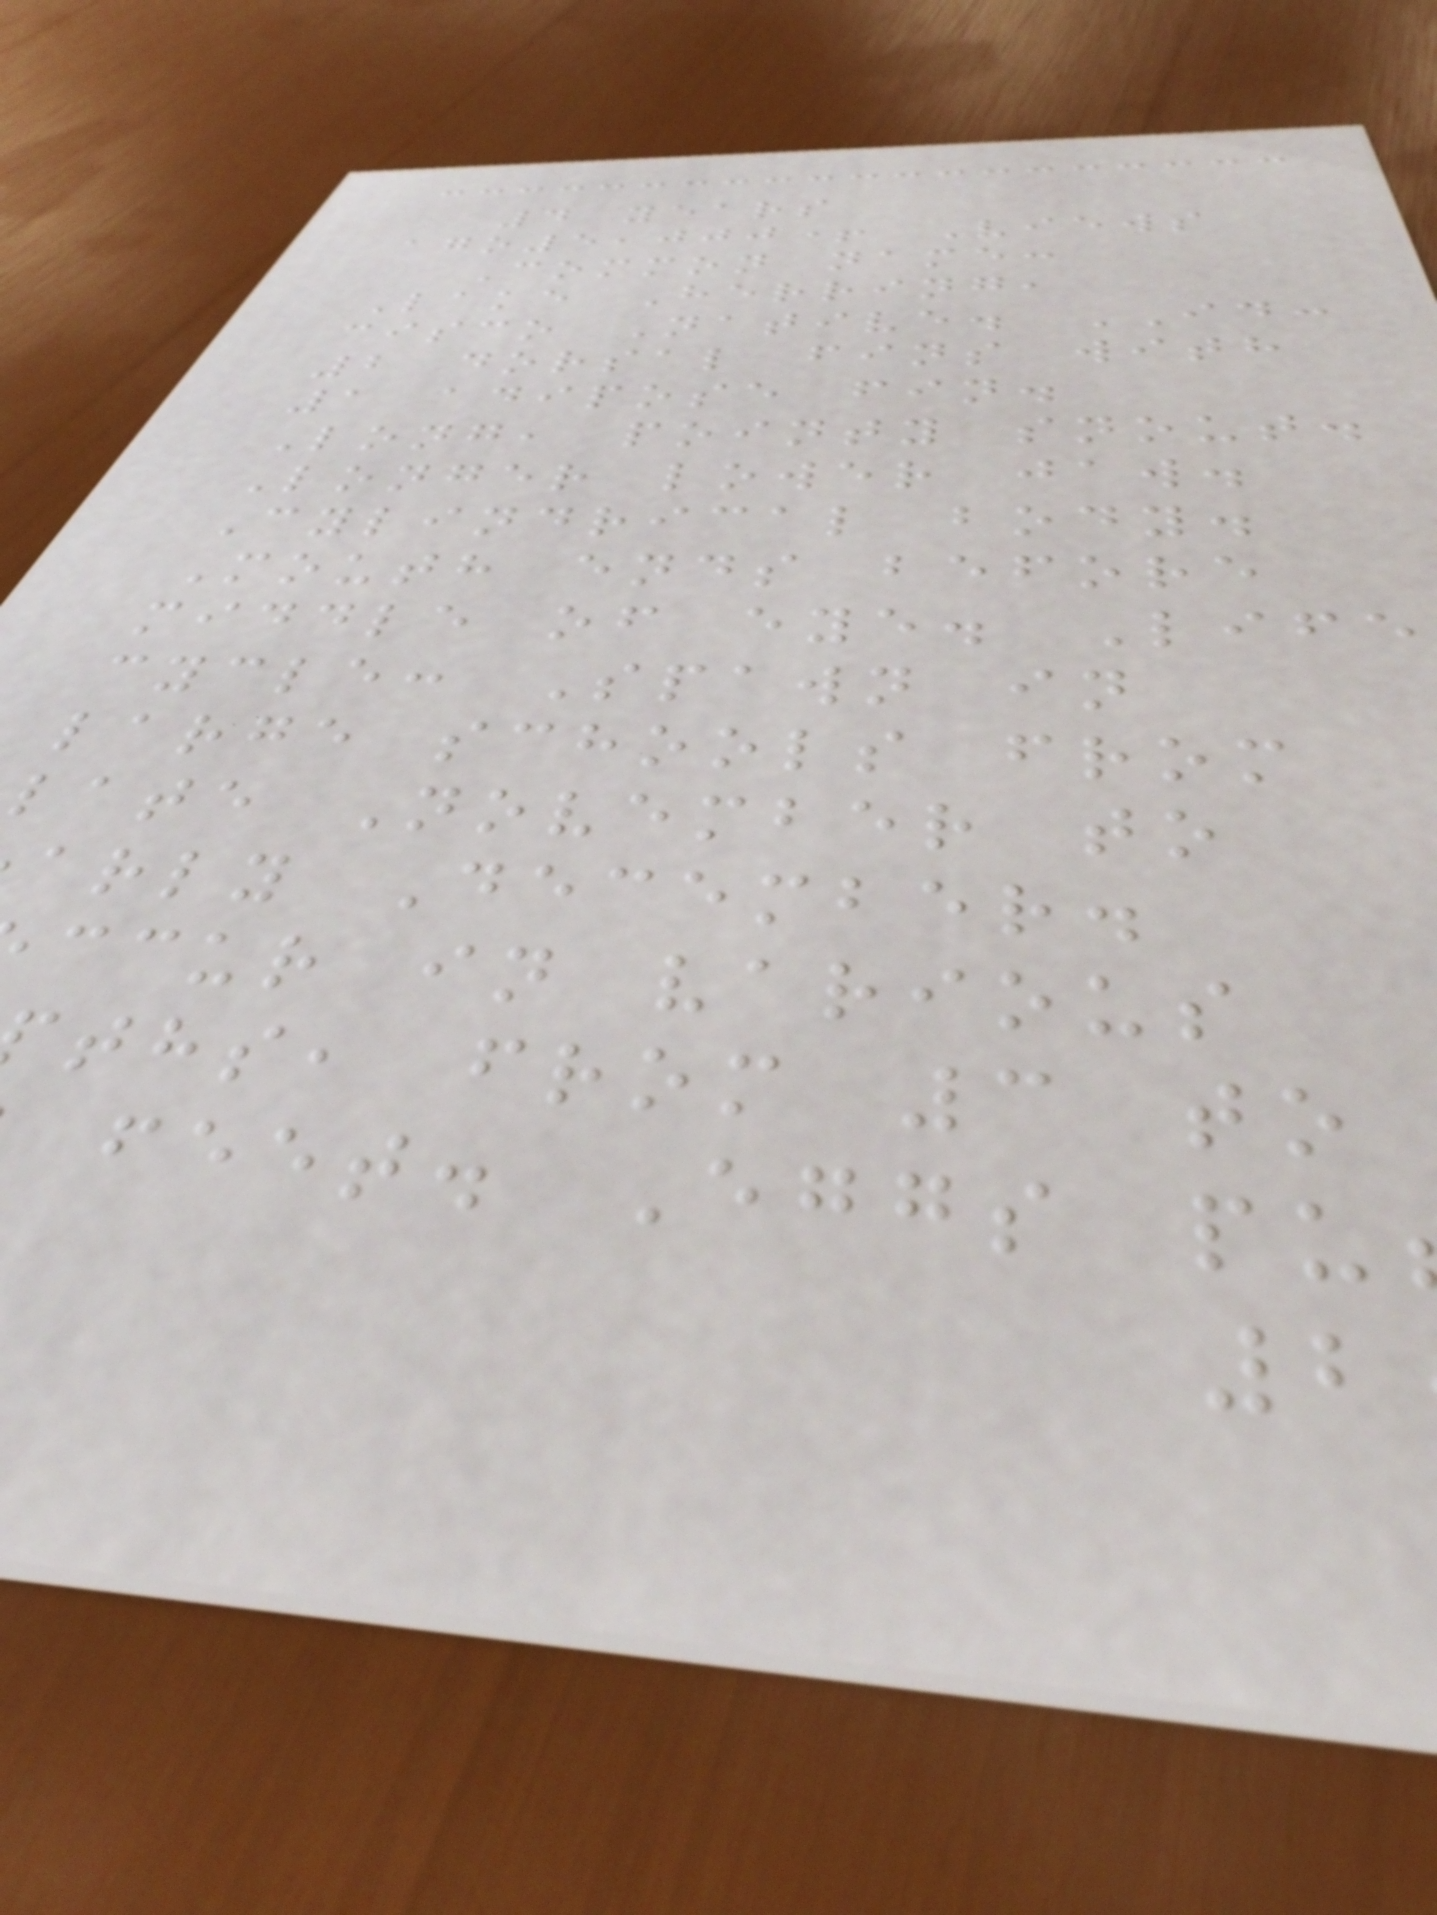4 years
ago5,000+ Views
Common name:
Lake Herring,
cisco Native. ID:
2 dorsal fins with
1 adipose fin.
Long, pointy snout.
Longer lower jaw.
Cylindrical body.
Mouth ends before
middle of eye. Life
cycle: Spawn in
large schools from
late November to
arly December.
ccur in various
ths, from 3 to
feet. Eggs pu
